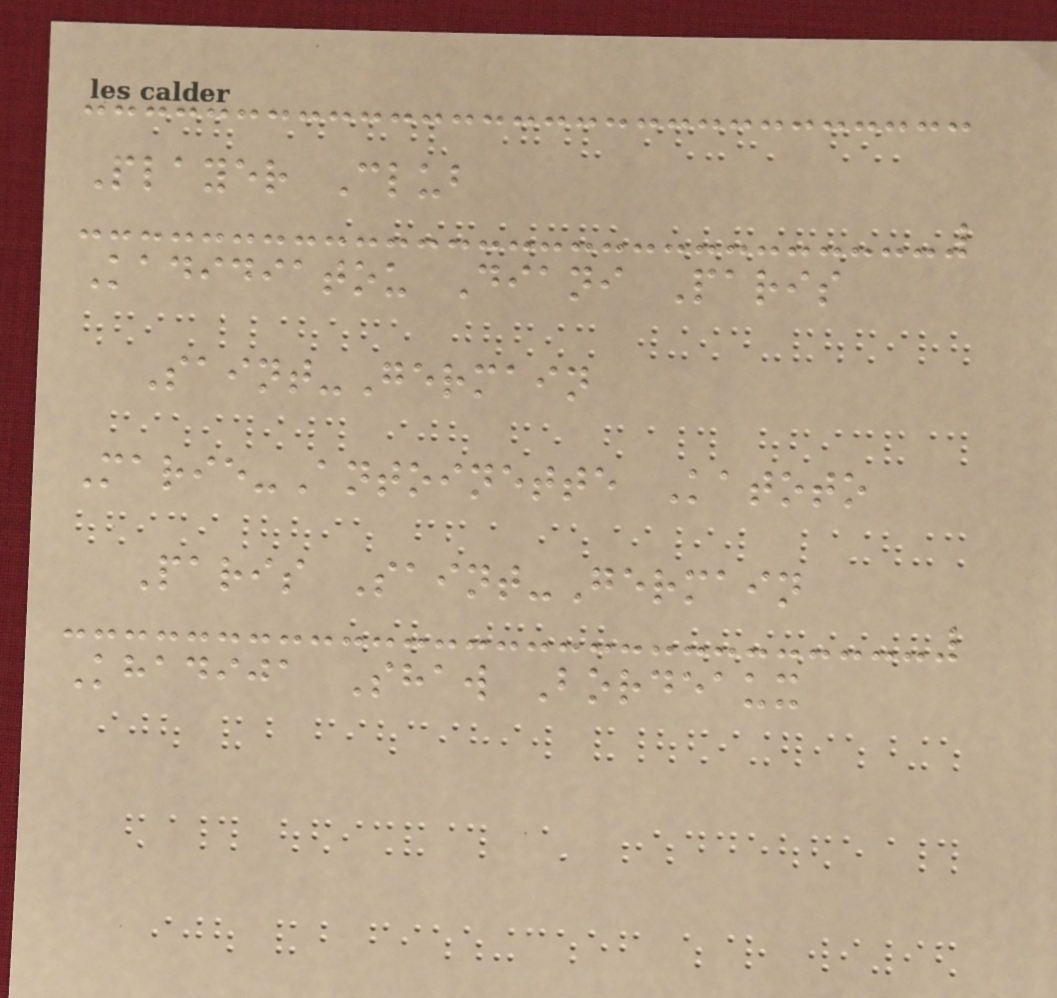Player Club
Kadidiatou Diani Paris
Saint-Germain
Marie-Antoinette Katoto
Paris Saint-Germain
Khadija Shaw Bordeaux
